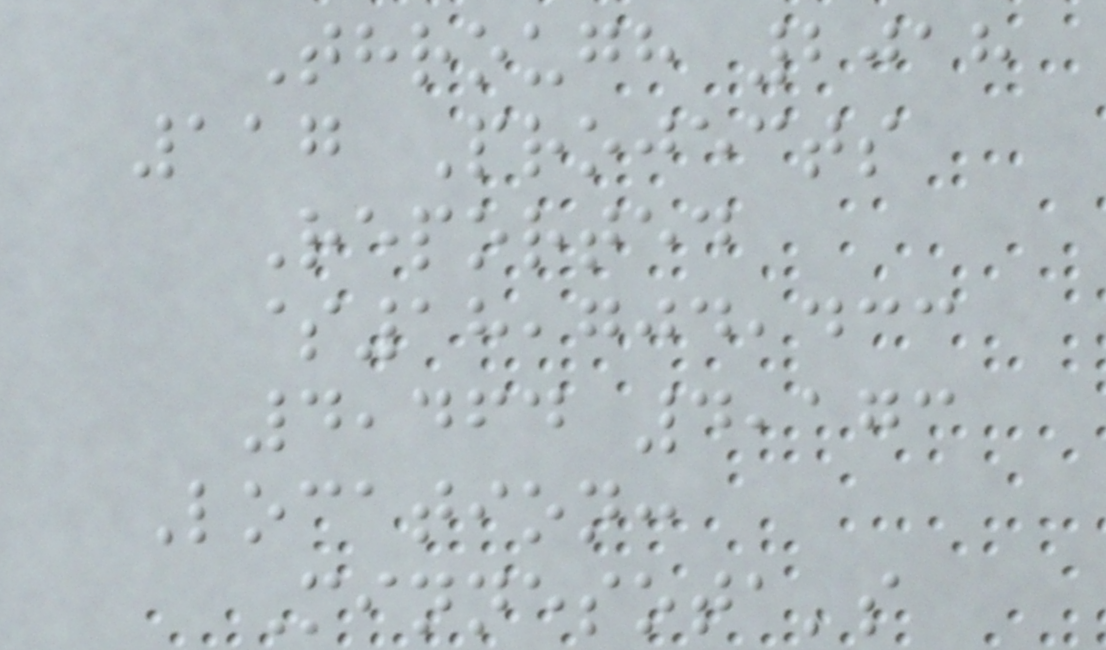Through 2018
117 Projects
Reported
$18,704,433
4,464 4,173
Location:
Minnesota's
